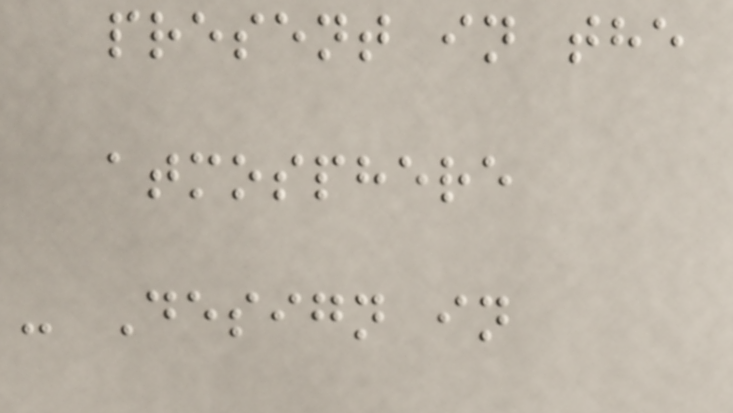present in the
atmosphere
- Design in
